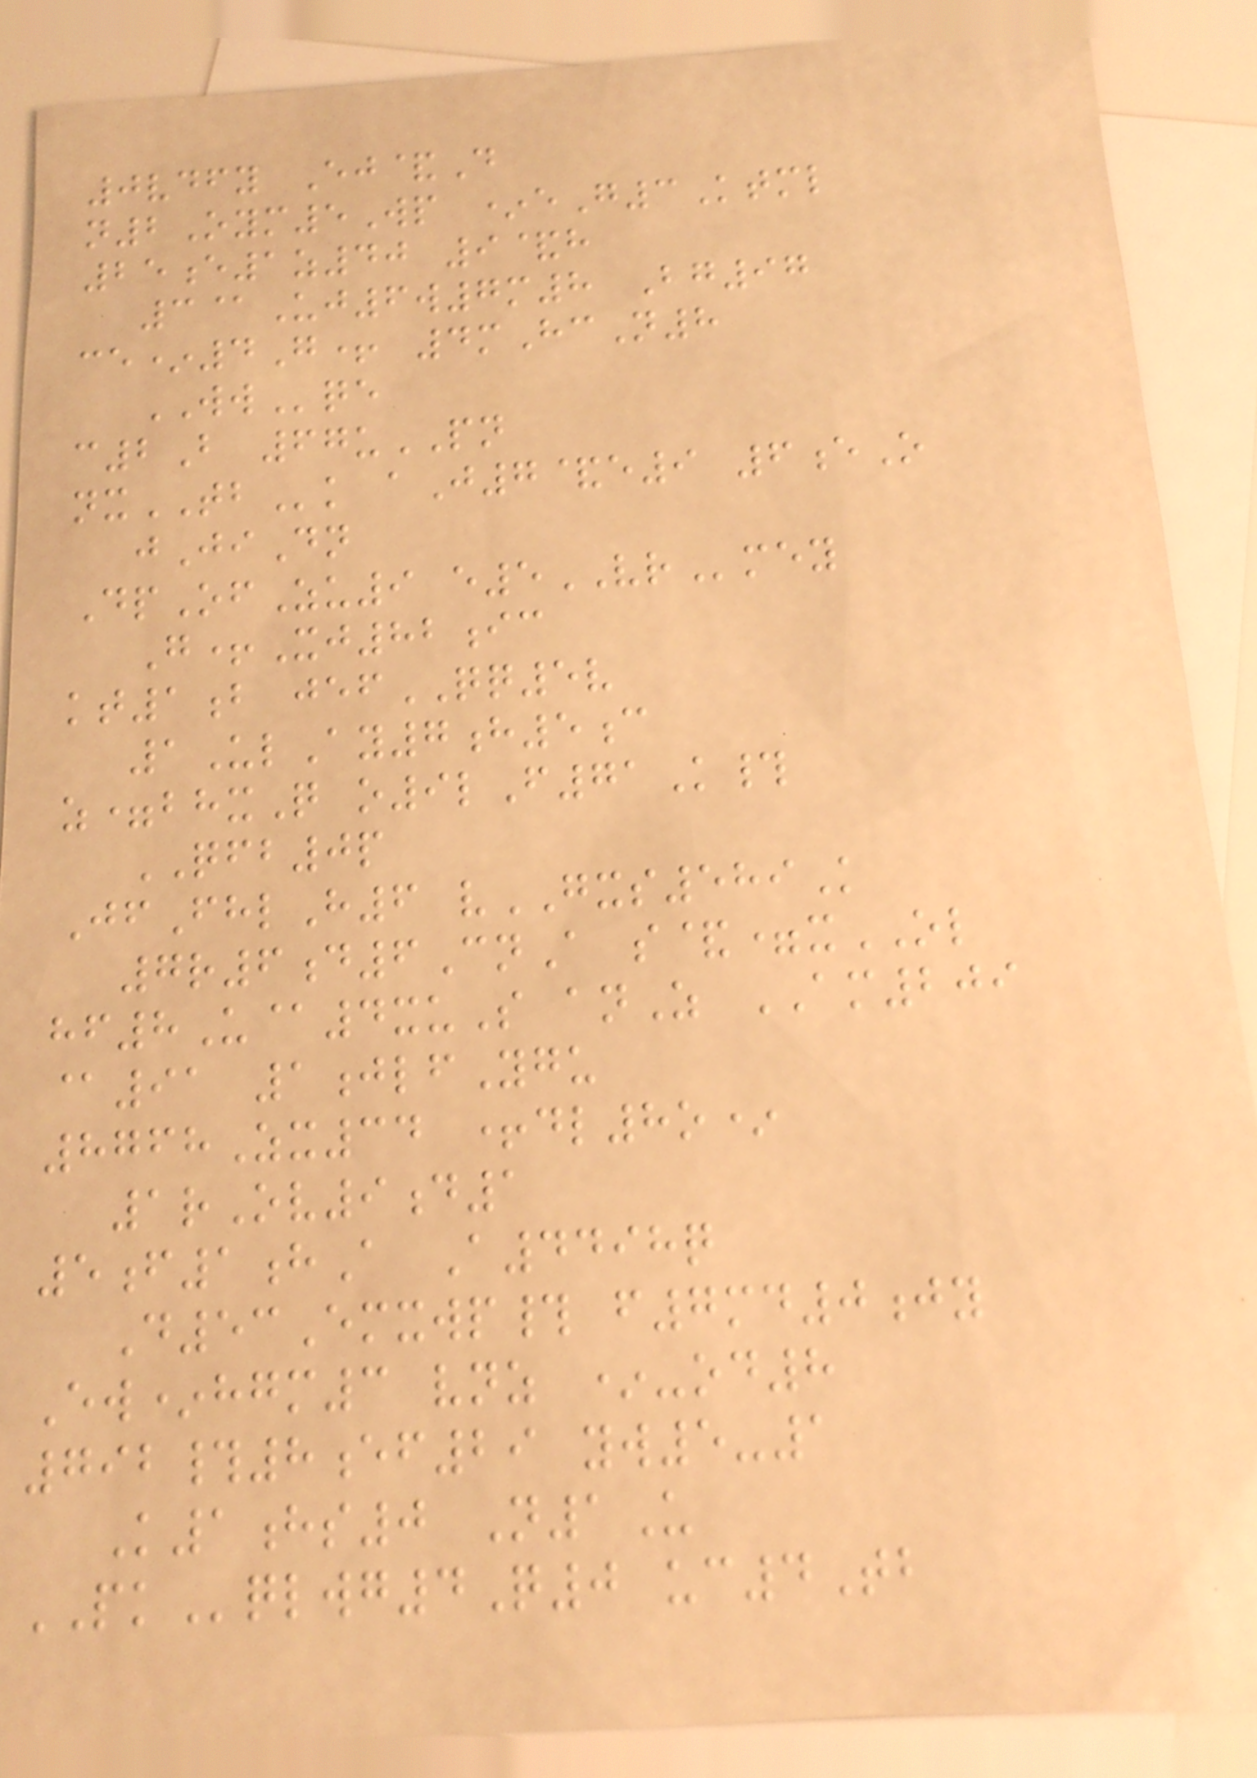0vdfy Ej&D
n2Oym5Wp *eG3Ktml
25e1z40 9&h
3@Uj6w7m8 Bg97
ce*4G+ 4mHcN8
WWqe
c2B 67uPN
nxTBk aJ7&e9 6eO
jJiDn
DpOfZu9 e5VRmey
G+Xj82ic
kt1b jefQQ5v
1UlAy7h5c
z=bhxQ o9lF71K#
QFB0p
JfFhlH6 vGXS589K
7r6d6CnA s&=xOL
hf8U@4xuS anZ AM209
@91 1jlfYgu
8768Zx34 +dl8o*
1rOv9d1
5f1hA A4498q
D53Emxwp# f7md0jy
Ew*hgm3 vnz *-od8
792#8ef29 yw5-1
K1hs0 N1U
PKqlwg4Q0 uc4Tb
